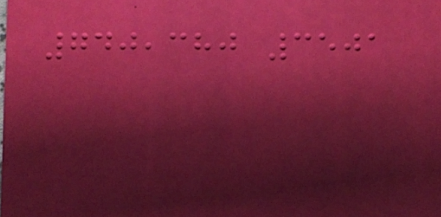740,380 3501
